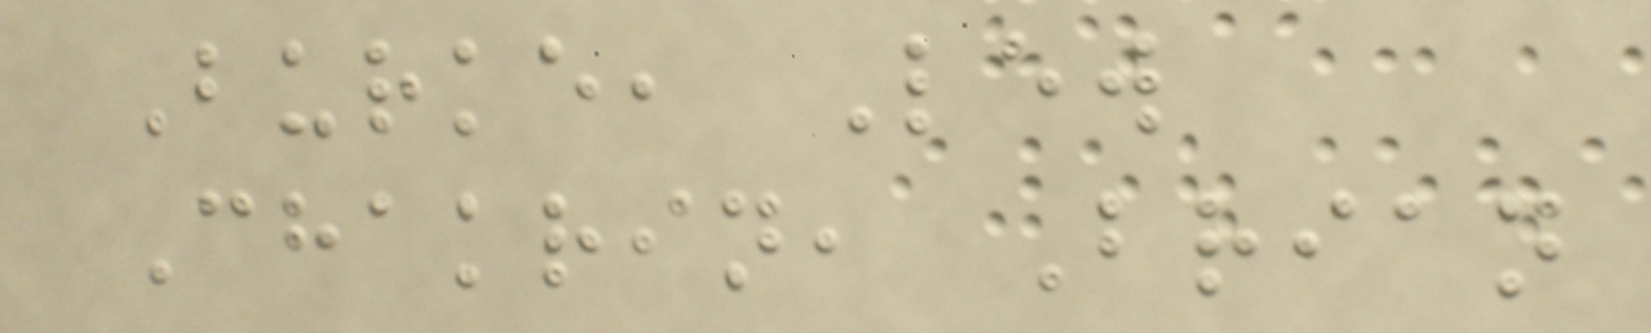Burke, Lew
Chakrin, Brian
